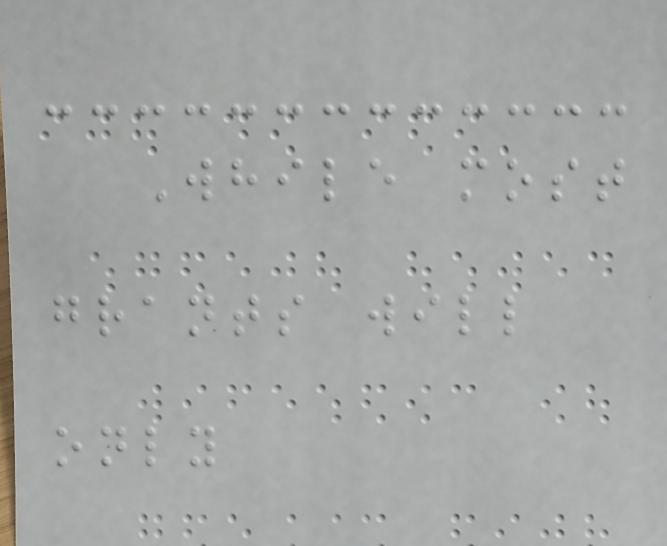While most
grants will
only
